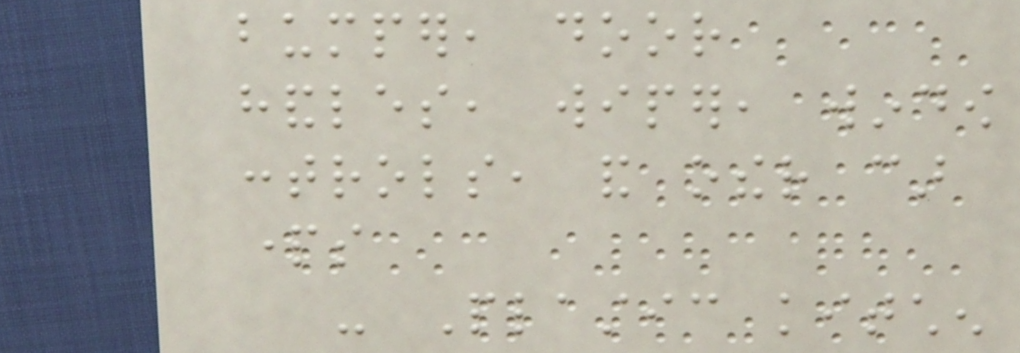bumper, door
handles, wiper, window
controls, and other car
parts
- Plastic kitchen
